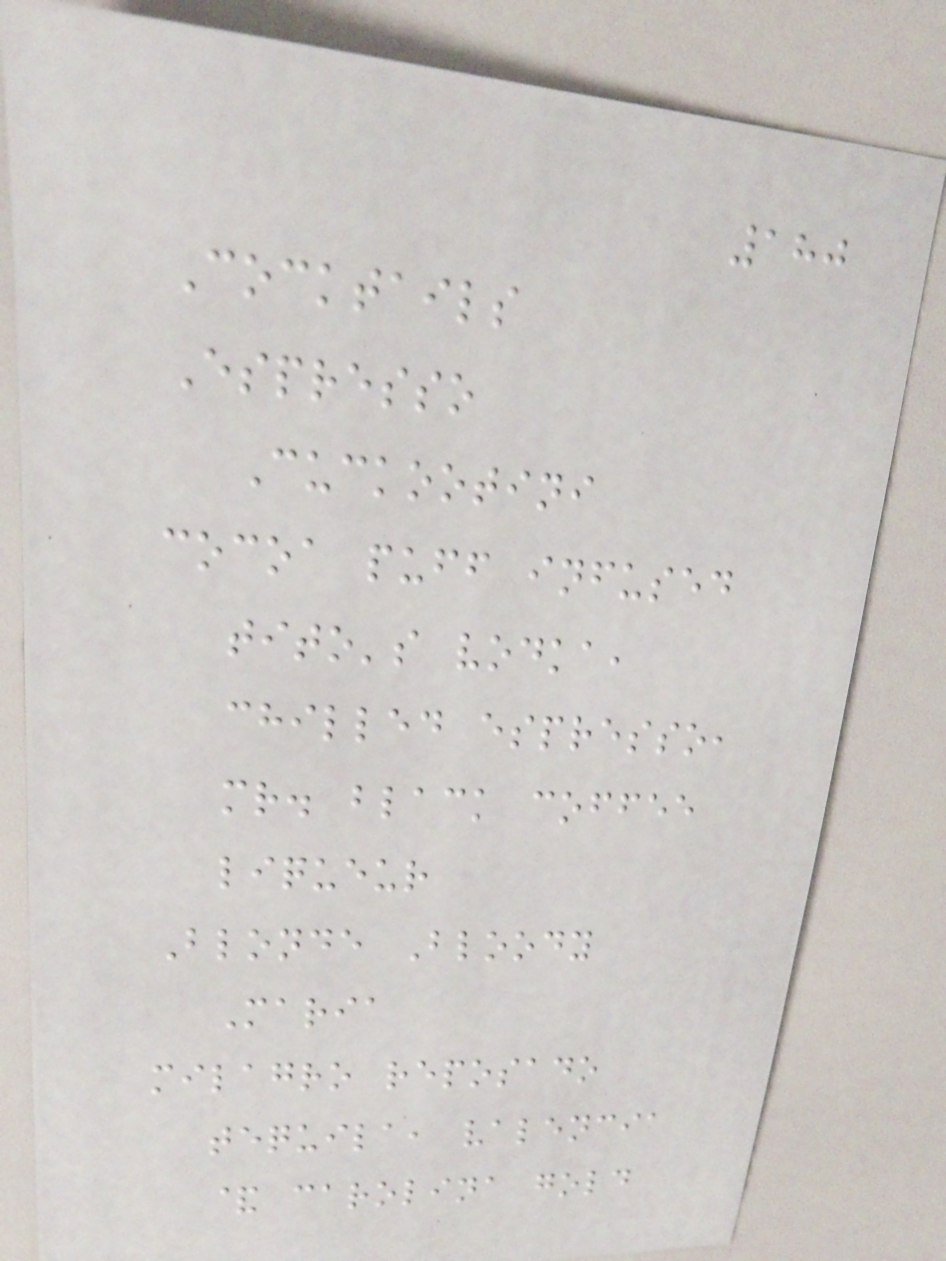180
Cocktails
Espresso
Cuckootini
cocoa puff infused
tito's vodka,
chilled espresso,
mr. black coffee
liqueur
Blonde Bloody
Maria
milagro reposado
tequila, valencia
& carolina gold
